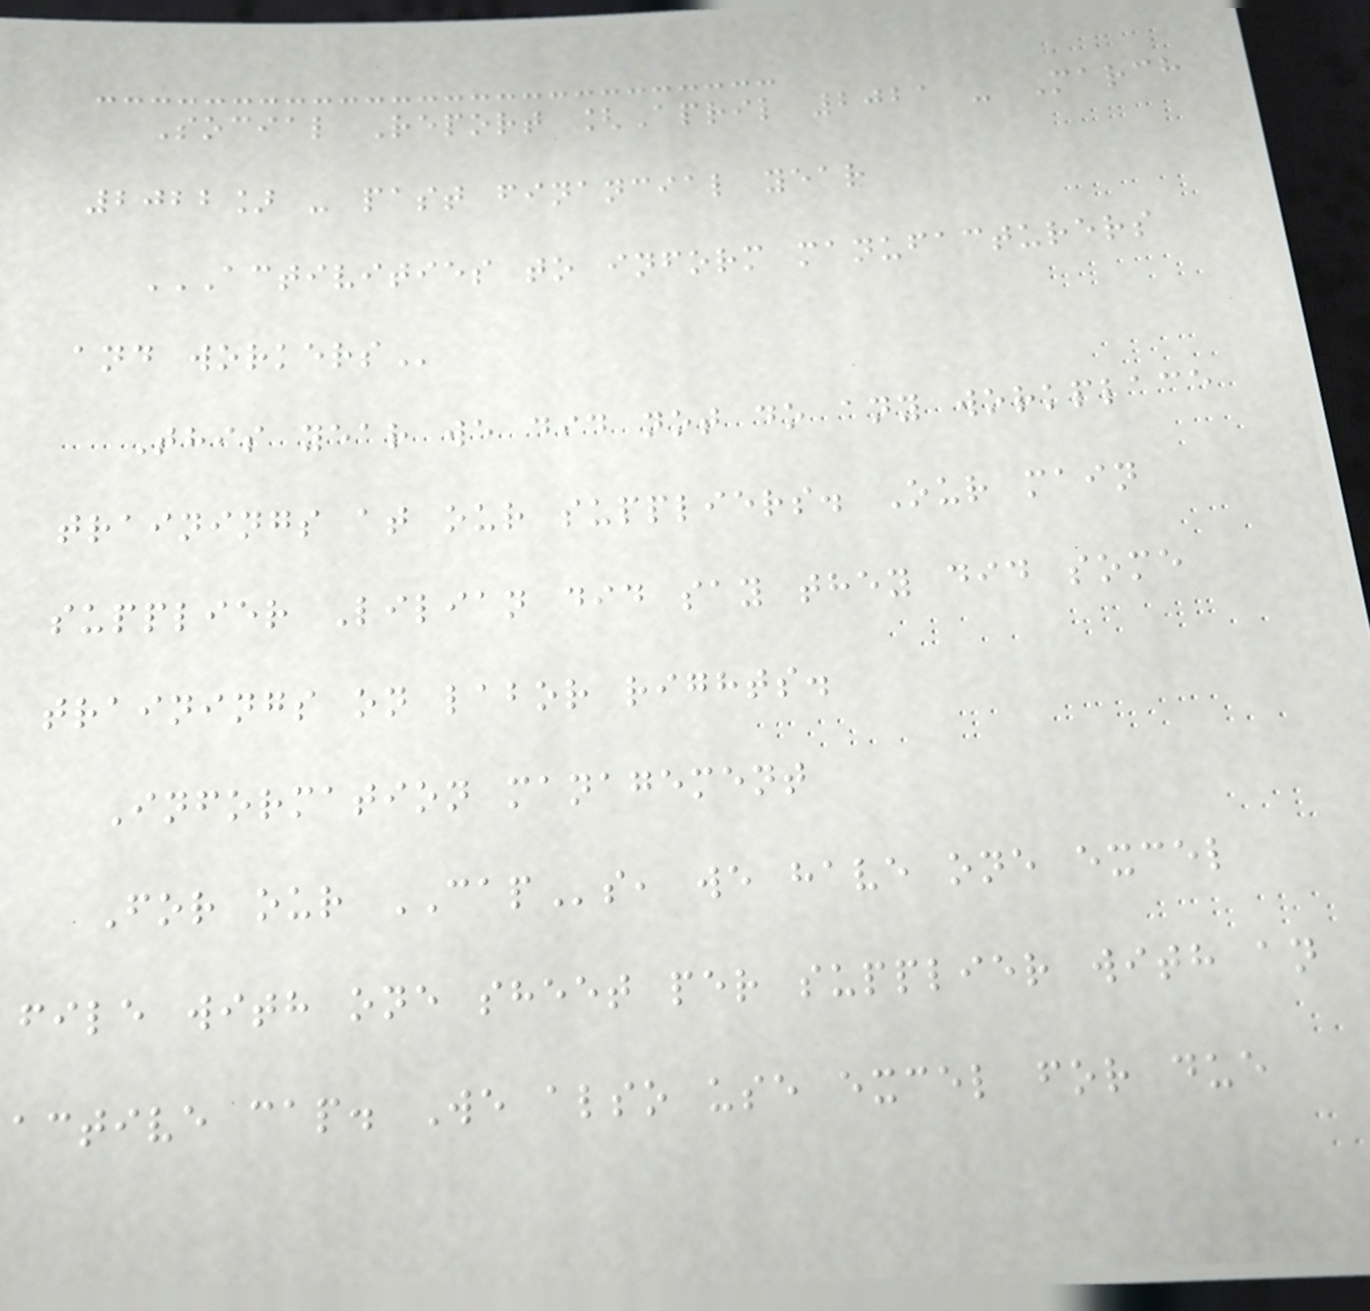Social Report [April 2021 - March
2022] - past financial year
ACTIVITIES TO INFORM MANUFACTURERS
AND WORKERS
This year we did not do any workplace
trainings at our suppliers. Our main
supplier Lilian did say they did some
trainings on labor rights.
Information management
For our CAPs, we have one excel
file with one sheet per supplier with an
active cap. We also use excel for due
